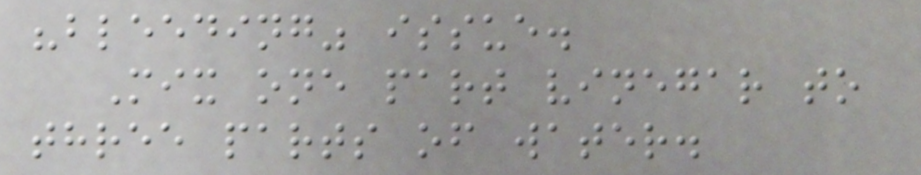"bleeding" issue.
Mix one part vinegar to
three parts of water.
